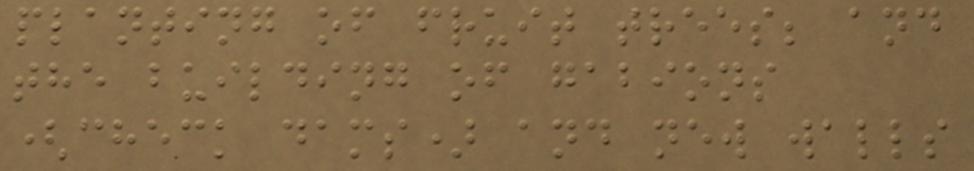planting of fruit trees; and
the building of gabions
(check dams) and new walls
